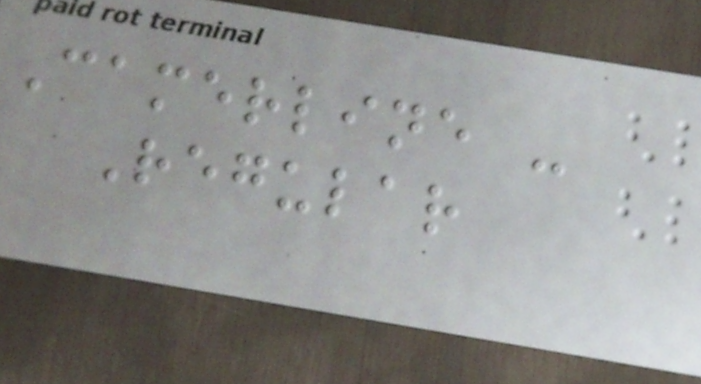Camerline -
Regular
